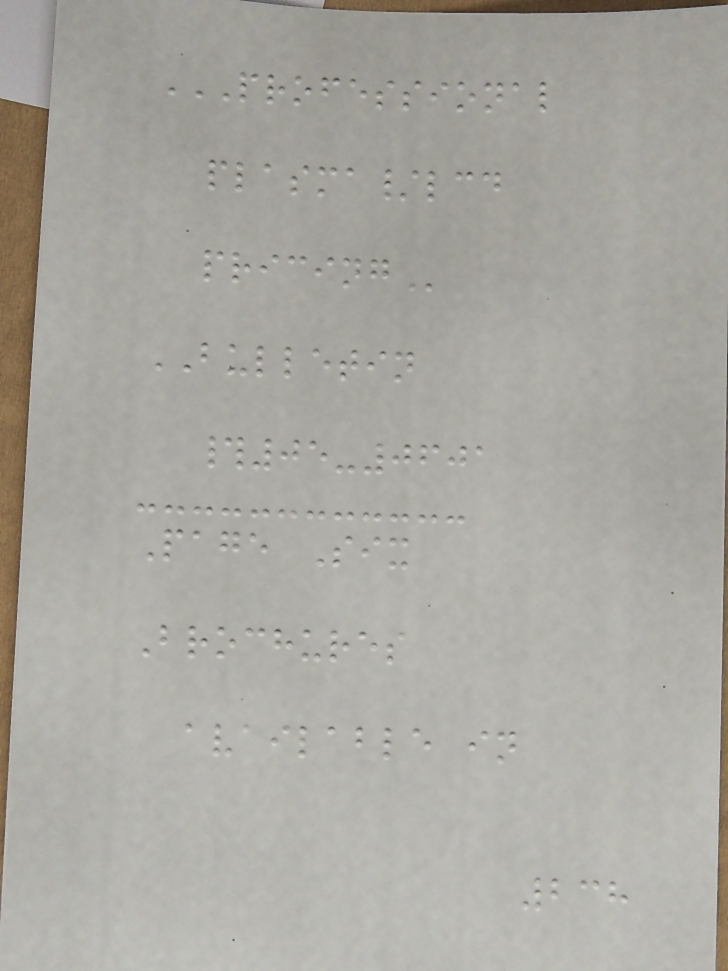PROFESSIONAL
PLASMA/LCD
PRICING
BULLETIN
#05-0601
Page Six
Brochures
available in
238
